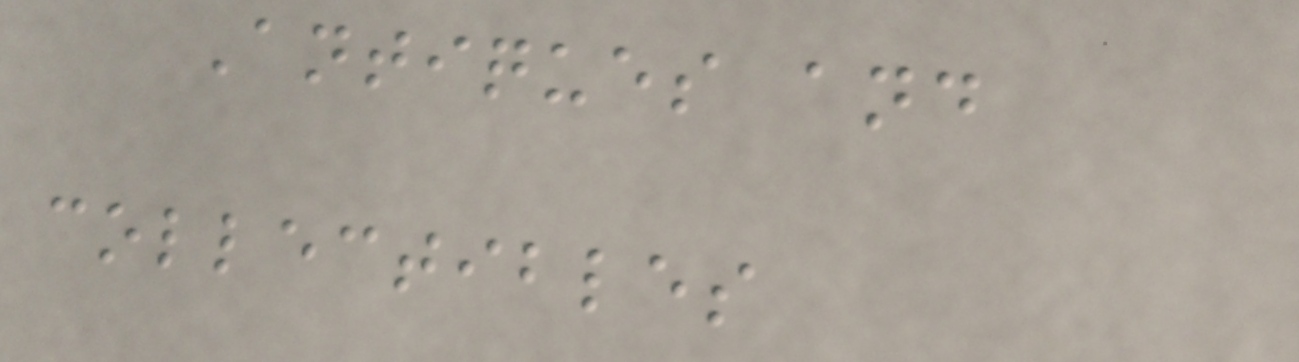Antiques and
collectibles
